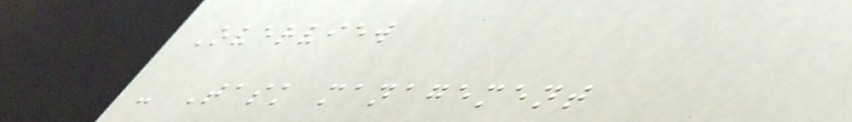Overview
- Task management
